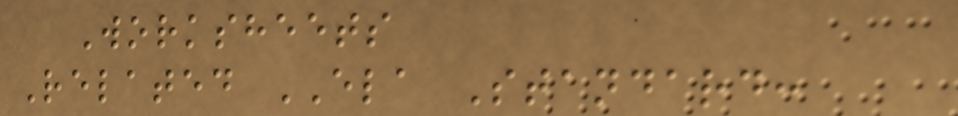Worksheets
Related ELA Standard:
